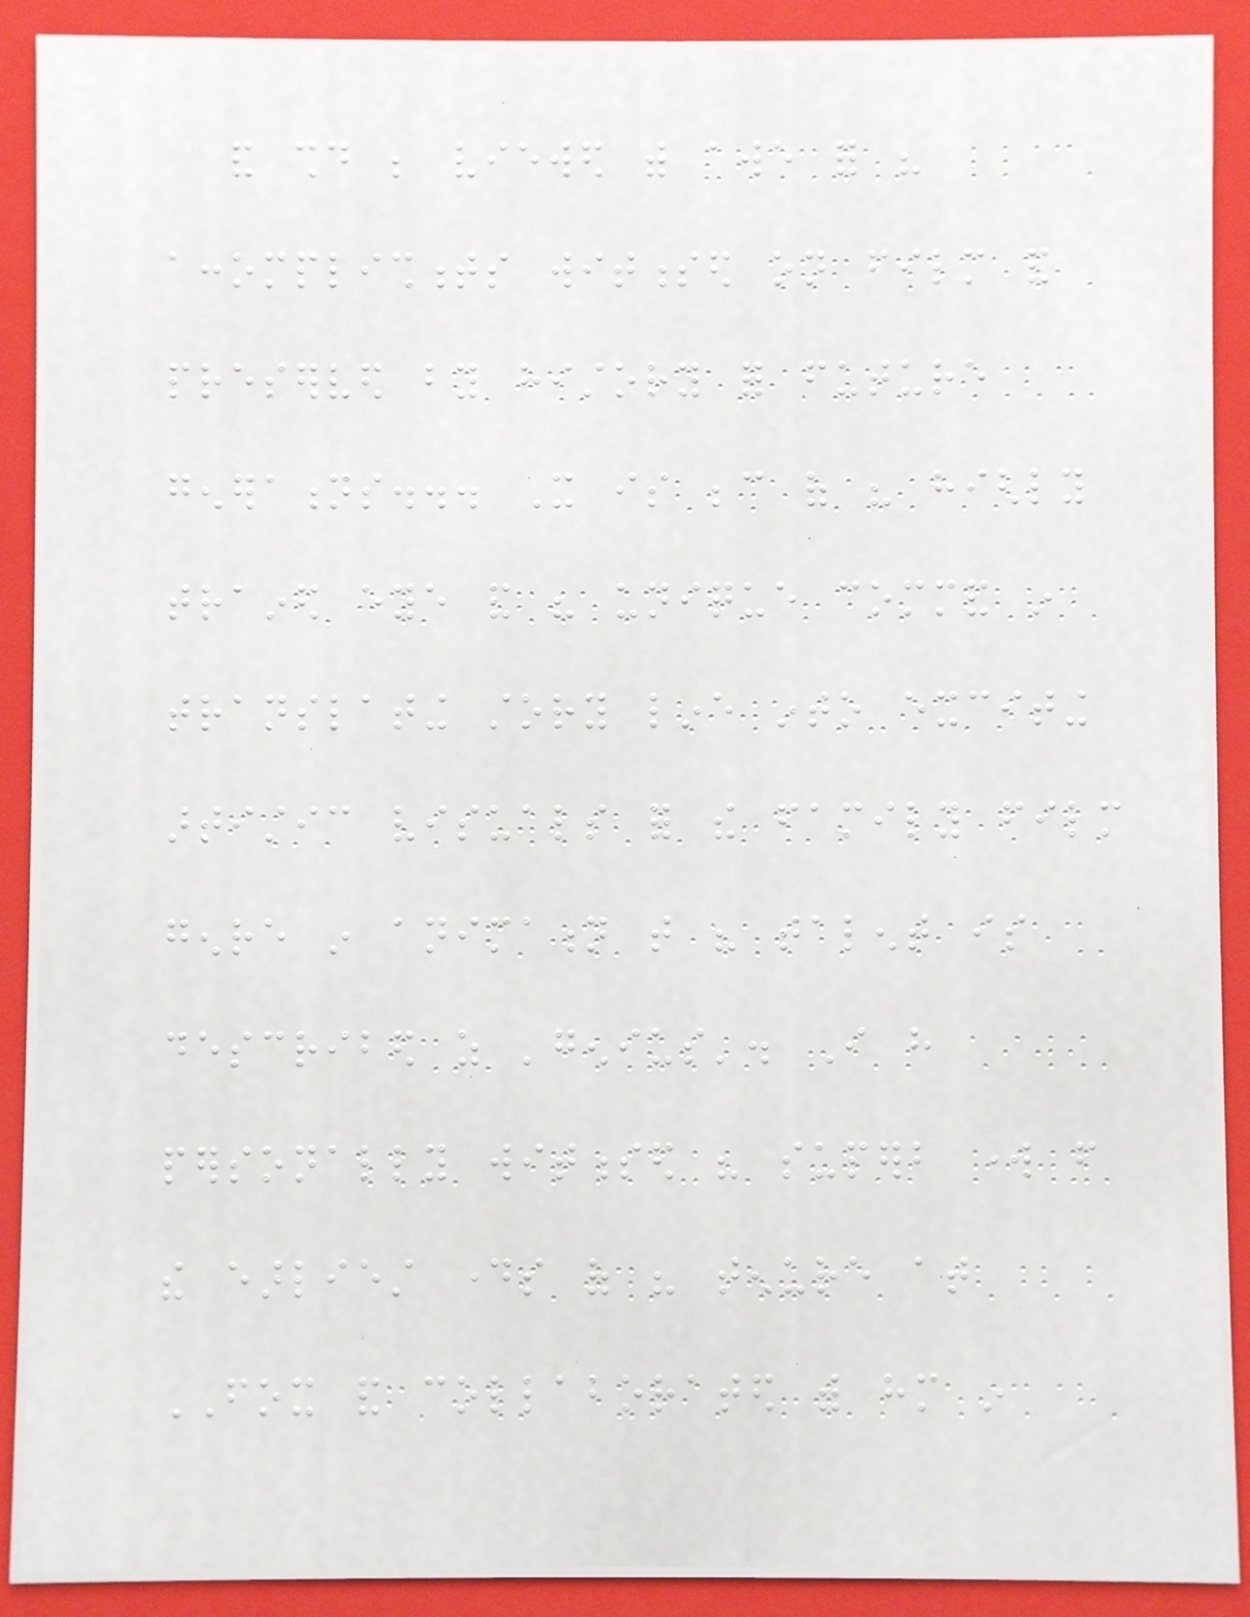and should be viewed with awe for his
accomplishments witnessed on film and
preserved by history for future
generations... It is because of his highly
trained eye and his unique command in
translating story line into exciting
artistic visuals for the family film
genre in animation that his talent is
described as 'genius'. I have
personally witnessed his superb work from
the earliest days of his tenure at
FOX and collaborated with him in
